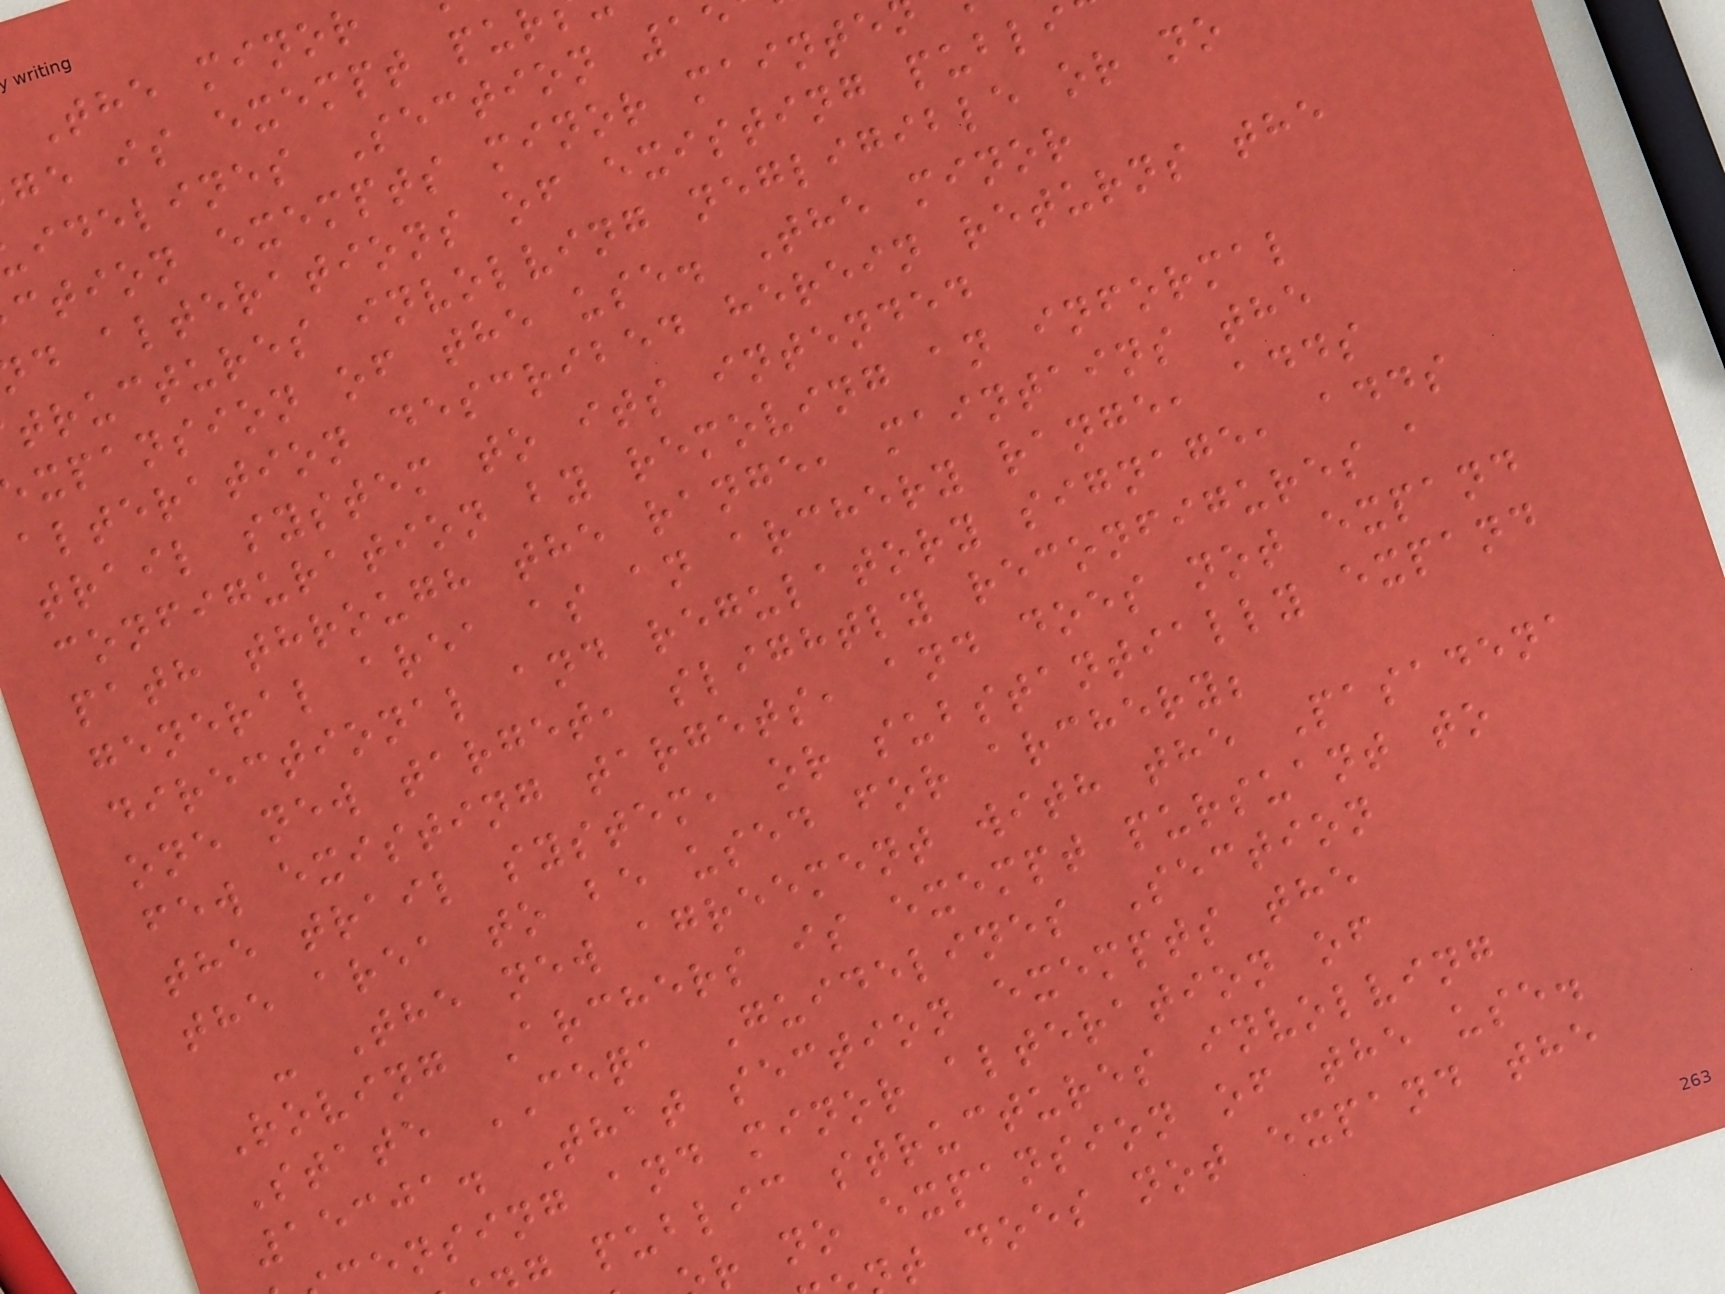The minor
ge is exempt pur
idelines Section 1
ction exempts minor mainte
d alterations of existing publi
tructures involving negligible or no
xpansion of the use. The minor
alteration described herein returns the
trail system to its intended
configuration by removing an informal
path through the range, maintains the
general area as an archery range, adds
directional and regulatory signage, adds
one new target, slightly reconfigures a
few existing targets, and does not expand
the trail system, or substantially expand
the area to be used for archery;
- The new agreement with the Pasadena
Roving Archers is exempt pursuant to
State CEQA Guidelines Section
15301. That section exempts the
ensing and minor alteration of
public structures involving
r no expansion of the use.
t does not expand the
